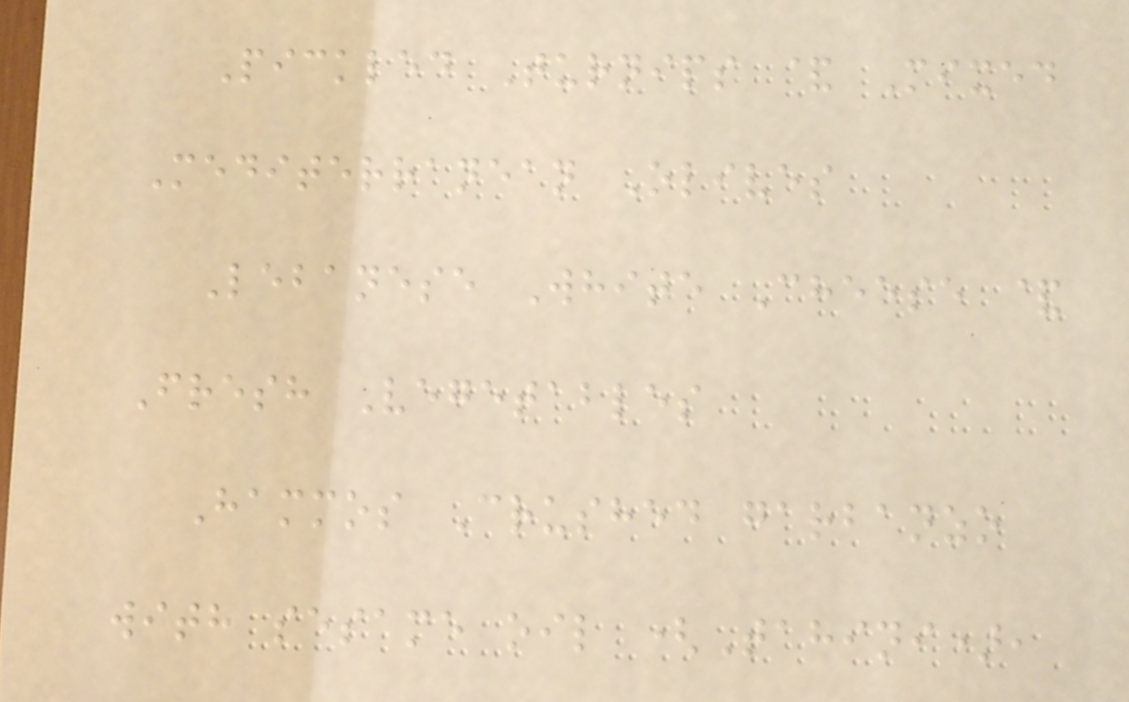Pickled Turnips & Mixed
Mediterranean Olives
Lebanese White Cheese &
Fresh Vegetables
Hammos Crushed garbanzo
with sesame oil (Tahini),
